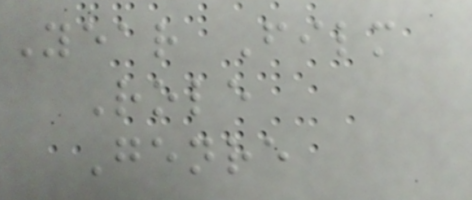Year Film
Role
Genre
